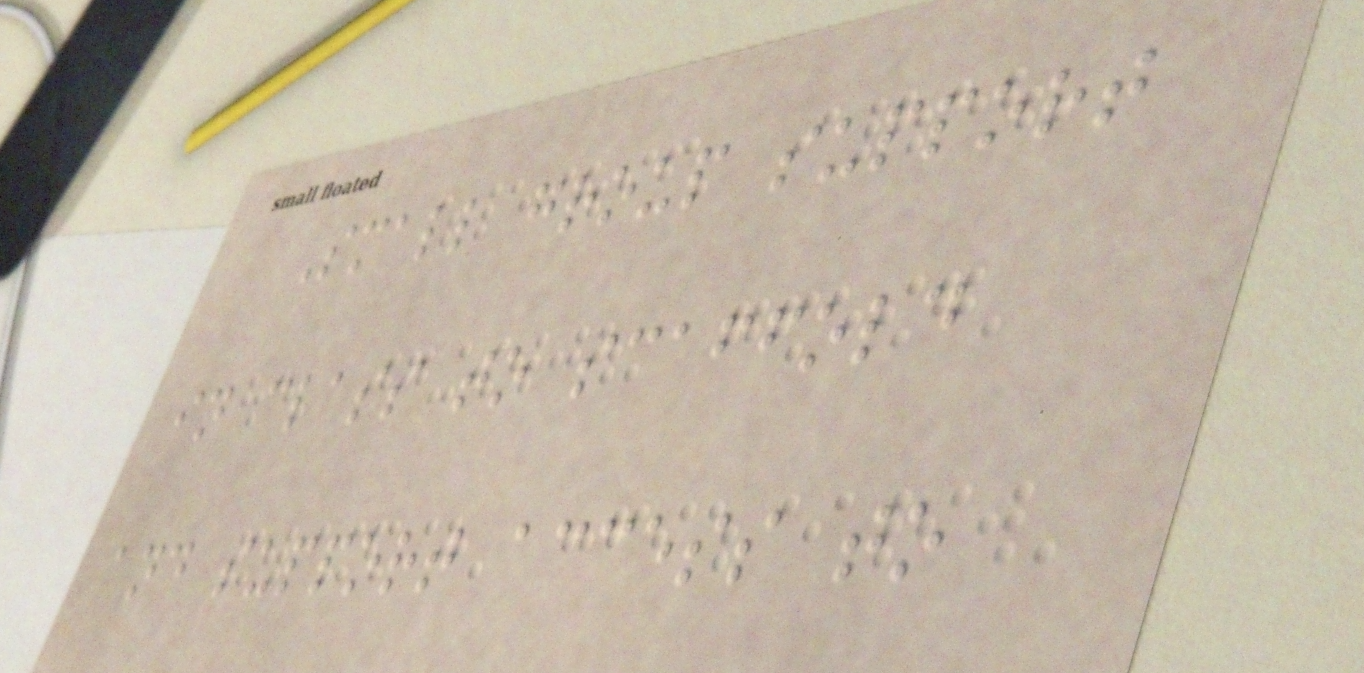Small group support
in class to scaffold
and support access to
